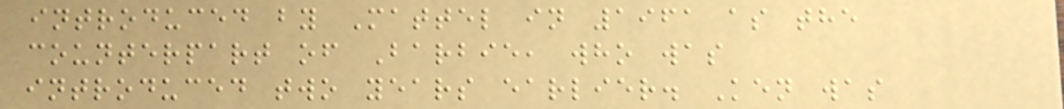introduced by Mattel in 1961 as the
counterpart of Barbie, who was
introduced two years earlier. Ken was
